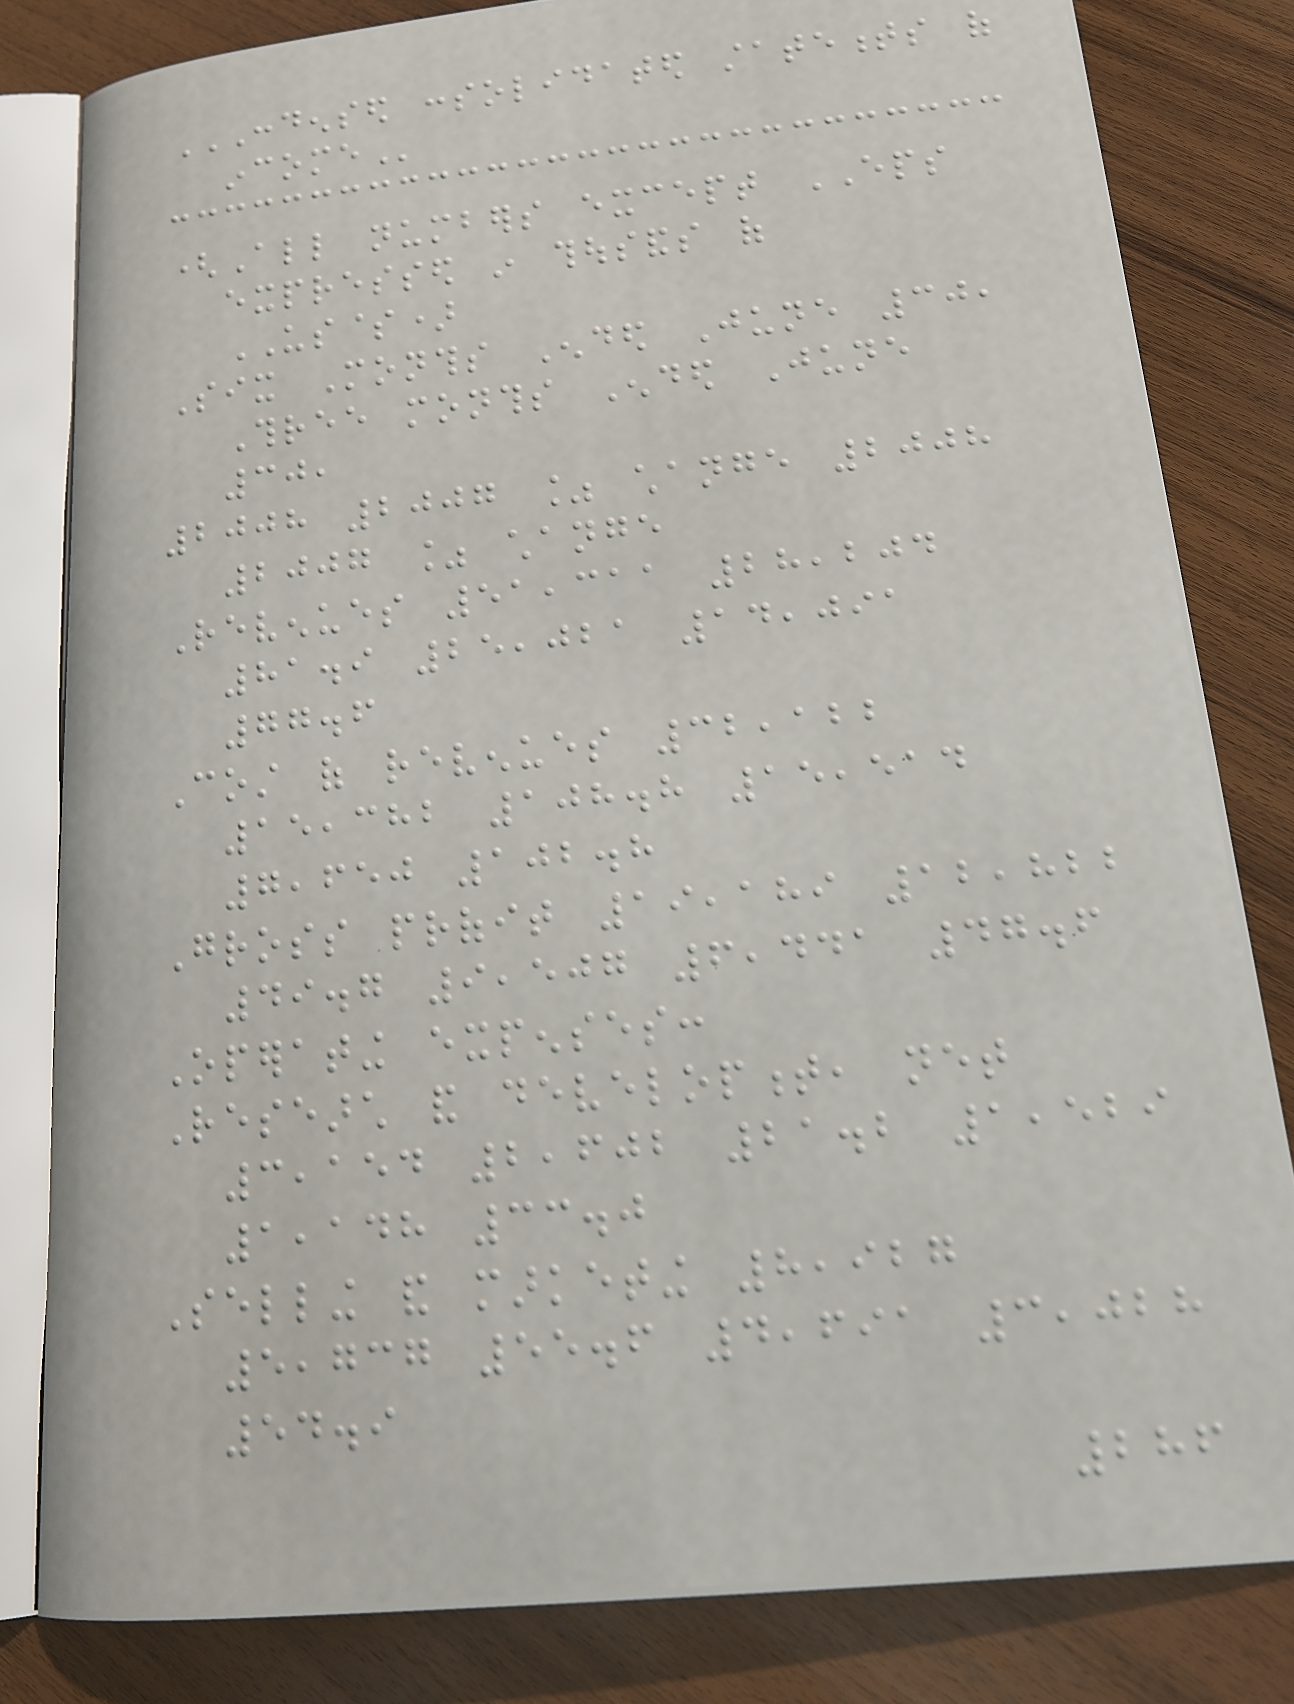CONDENSED CONSOLIDATED STATEMENTS OF
INCOME
(All numbers except EPS
expressed in thousands of
US$)
Six Months Ended June 30,
Three months Ended June
30,
2008 2007 % change 2008
2007 % change
Revenues 51,311 28,204
81.9 25,021 14,091
77.6
Cost of revenues 32,122
15,382 108.8 15,514
7,650 102.8
Gross profit 19,189 12,822
49.7 9,507 6,441 47.6
Operating expenses:
Research and development, net
3,154 2,602 21.2 1,529
1,148 33.0
Selling and marketing 8,927
5,737 55.6 4,691 3,028
54.9
286
